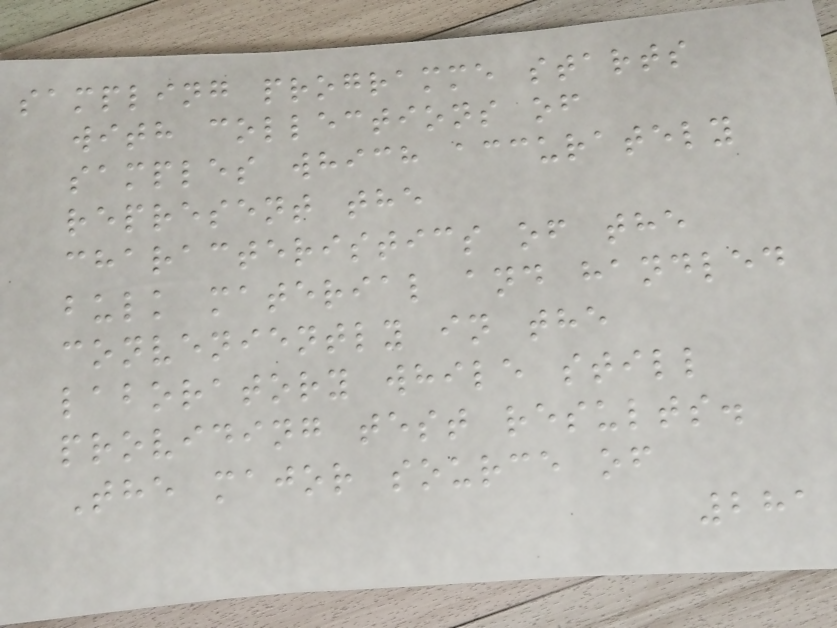sampling programme starts
with collections of
samples which accurately
represent the
characteristics of the
bulk material and handled
conveniently in the
laboratory while still
providing test results.
The major source of
281
